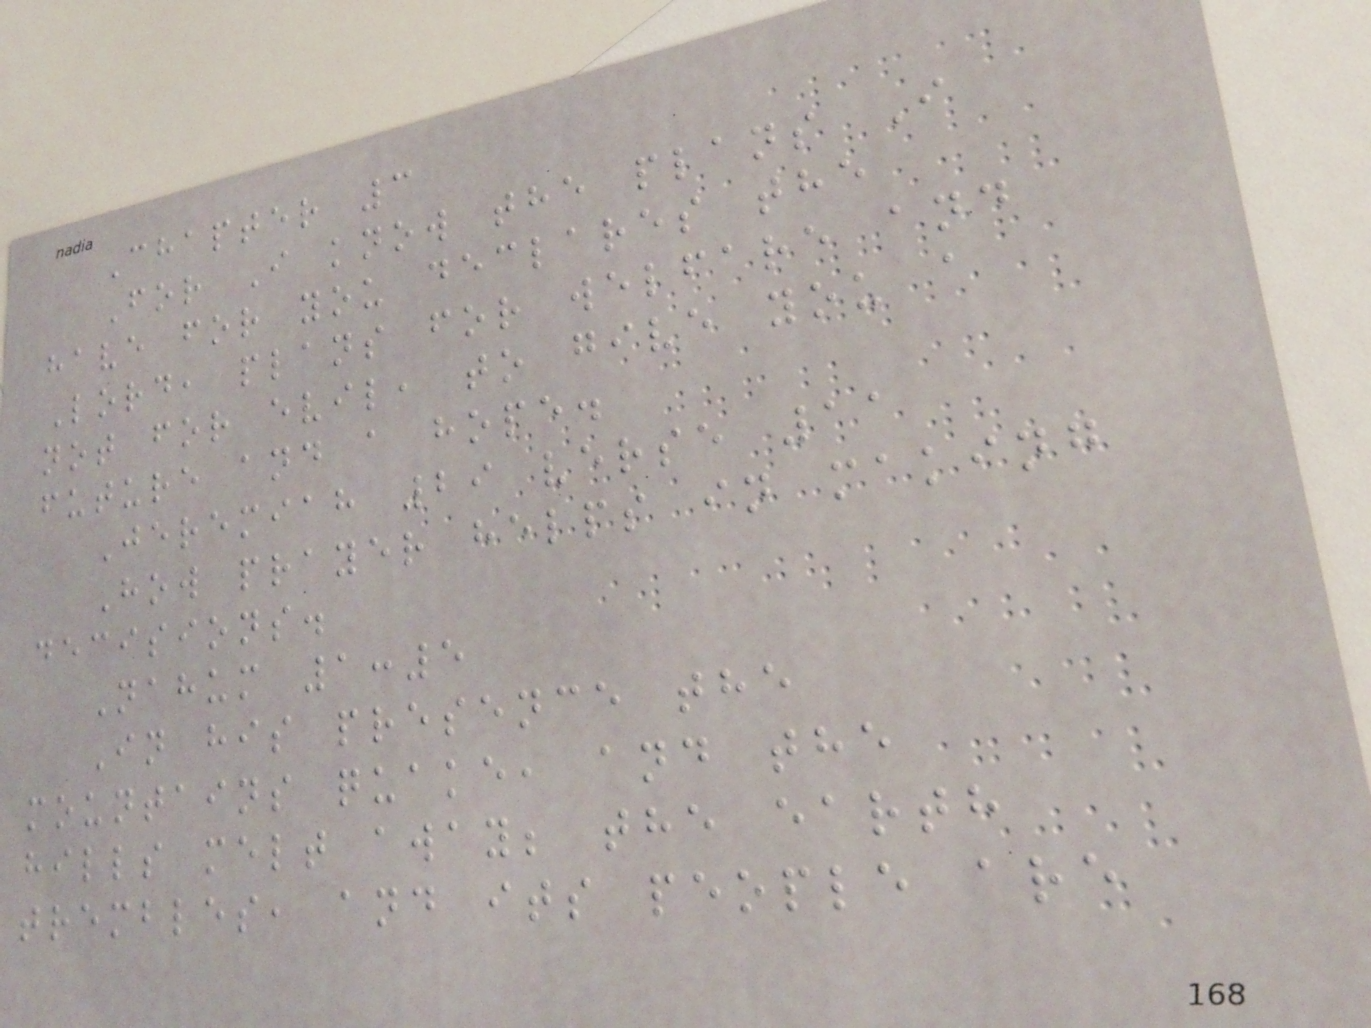Chapter 3
For I know the plans I
have for you declares the
Lord, plans for welfare and
not for evil, to give you a
future and a hope.
Jeremiah 29 verse 11
How prayer helps in making
decisions.
Nahum 1:5
In his presence the
mountains quake, and the
hills melt away; the earth
trembles, and its people are
